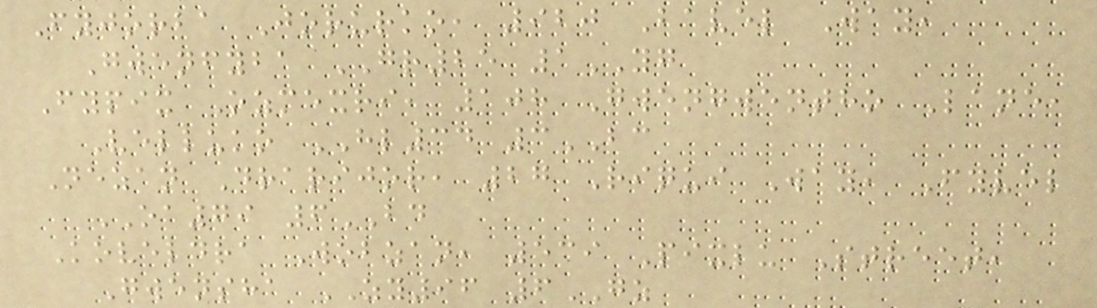Fyjorba Jorurko, 920 Bavel Way,
Gwenfyba GR25 1YG
Fypix Ozmexri, 108 Gwengwentho Lane,
Velluko HL34 3BC
Nezan Drarijor, 27 Riqui Way, Fyvel
OA79 6BD
Koveldra Wobzan, 539 Pixlu Street,
Gwensha ZY96 6GZ
